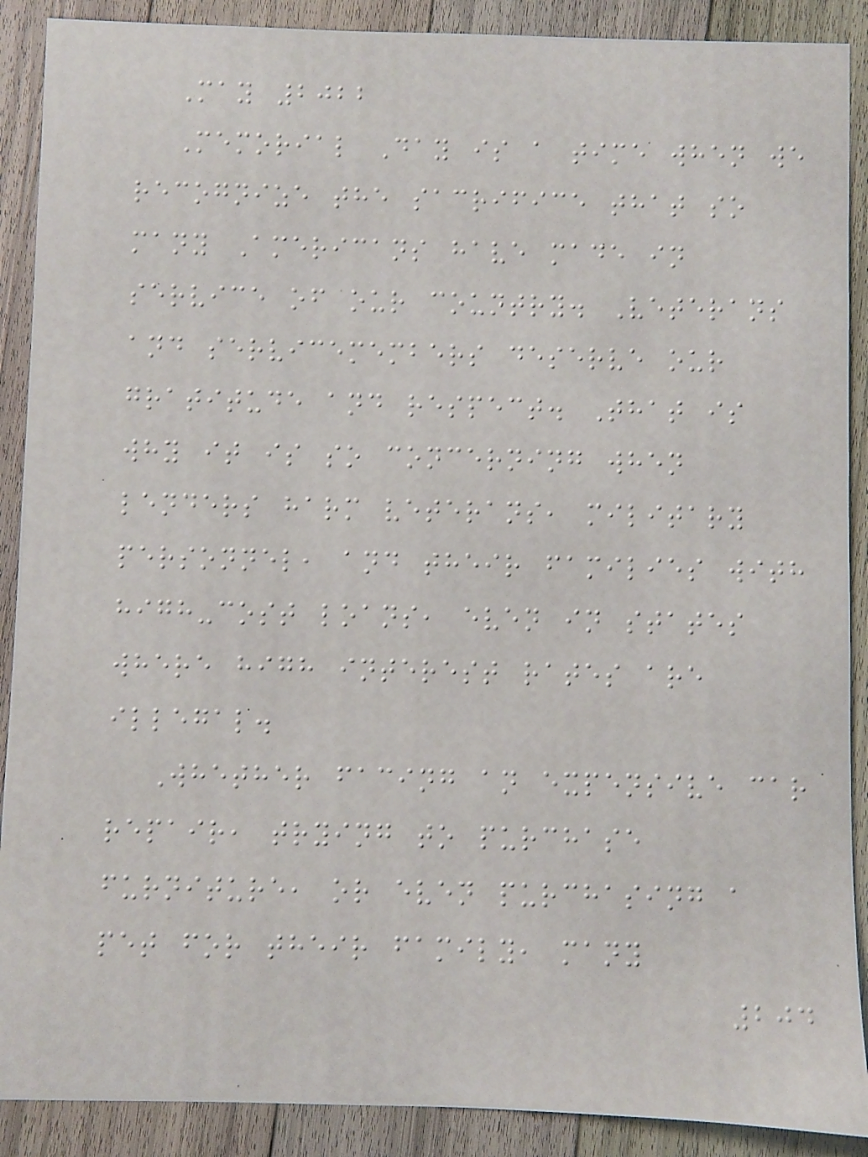May 2022
Memorial Day is a time when we
recognize the sacrifice that so
many Americans have made in
service of our country. Veterans
and servicemembers deserve our
gratitude and respect. That is
why it is so concerning when
lenders harm veterans, military
personnel, and their families with
high-cost loans, even in states
where high interest rates are
illegal.
Whether facing an expensive car
repair, trying to purchase
furniture, or even purchasing a
pet for their family, many
204
